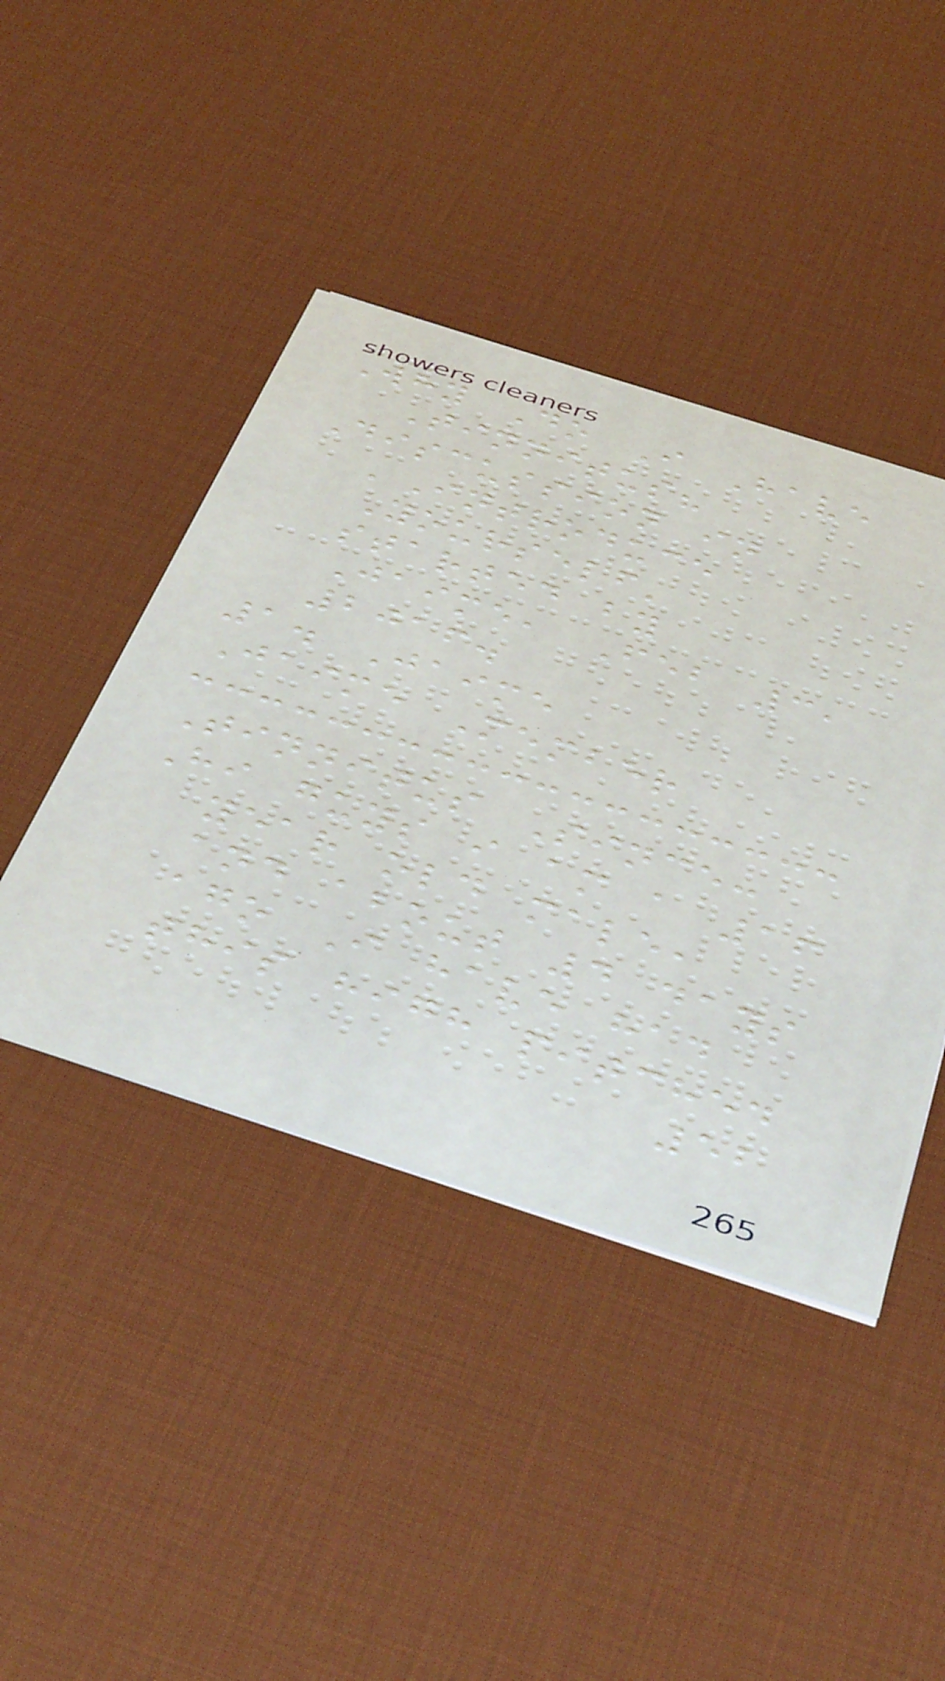Why Do I Have
Tinnitus?
Discussion in
'Introduce
Yourself'
started by
Jaime, Feb 3,
2016.
1. Jaime
Jaime Member
Tinnitus Since:
Hi guys i am a 16
year old male,
and about 4 days
ago I have had
this high pitched
52
